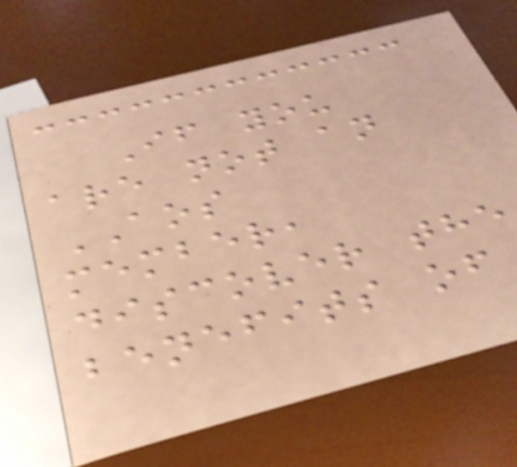If you
are not an
AOS
member,
discover the
benefits of
